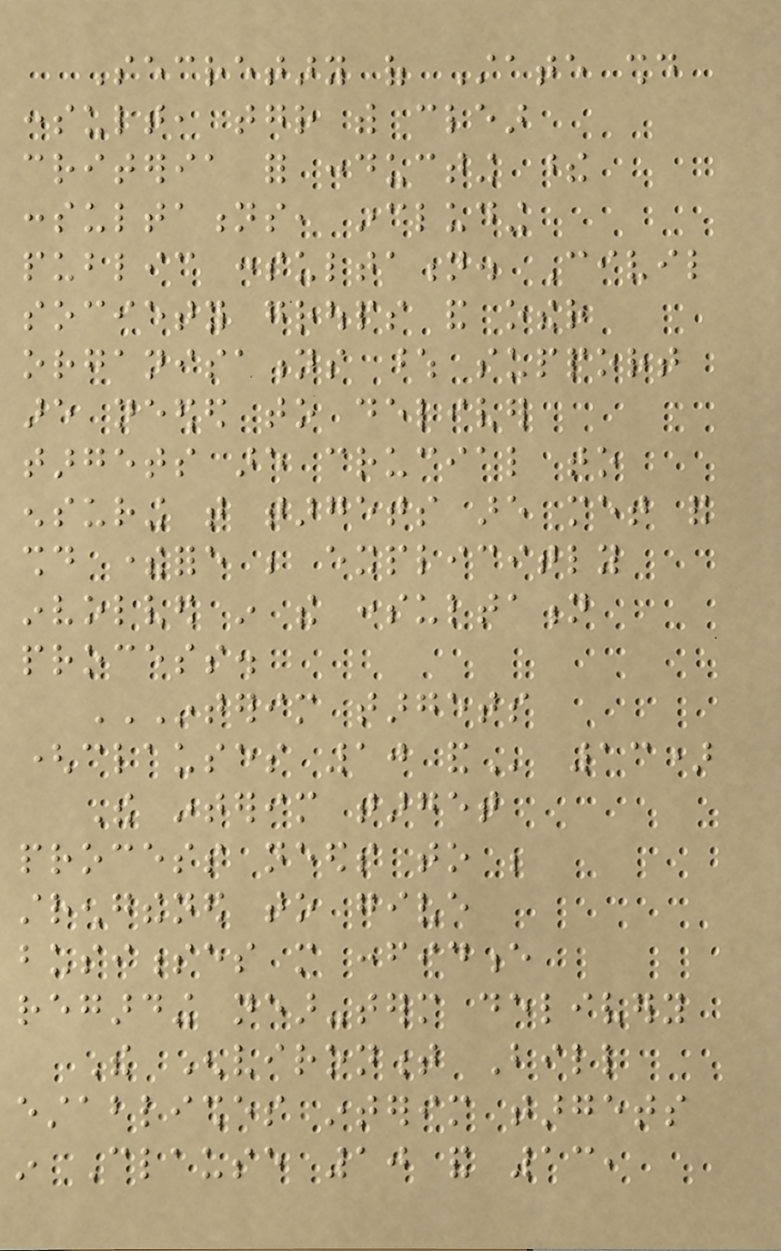Secretary of State should
consult, together with clear
criteria for conducting these
consultations, including
public consultation. Civil
society groups and other
organisations whose support
are needed to deliver
targets are crucial to
ensuring that targets are met and
should therefore be explicitly
involved in the consultation
process.
INTERIM TARGETS
(CLAUSES 10 AND 13)
The interim target
process needs to be
strengthened to give
businesses more confidence
regarding near-term delivery
The Environment Bill
establishes interim targets
in Clause 10 and 13,
